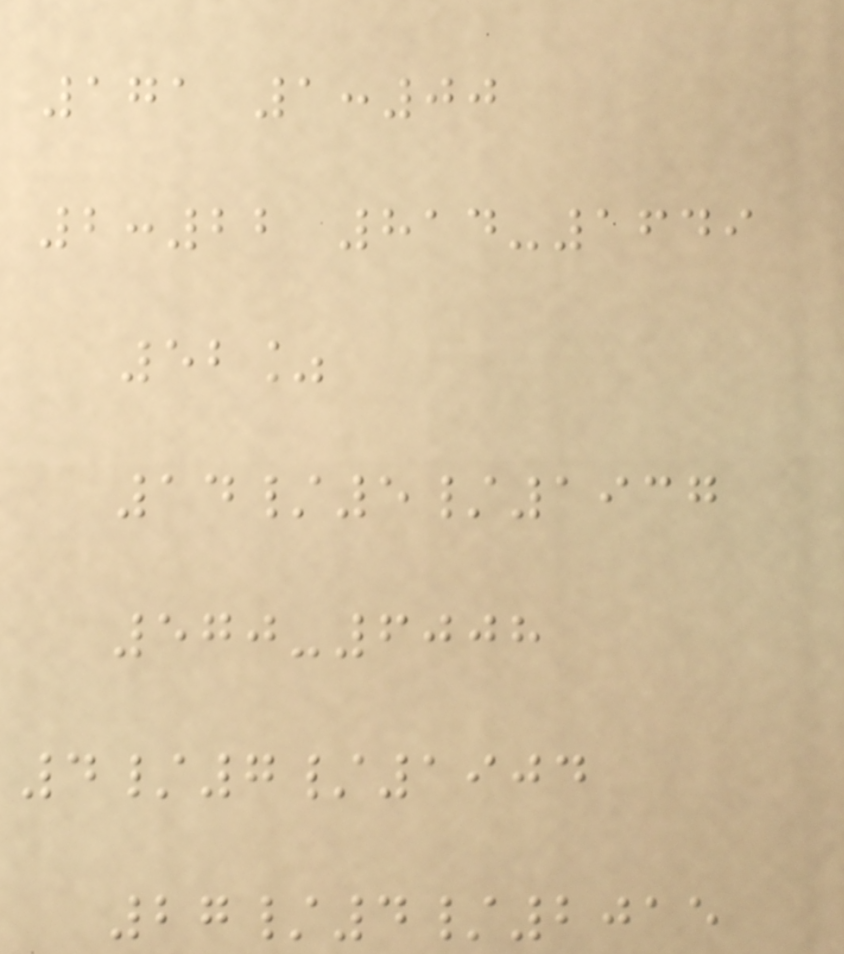171 1:00
2:22 814-1649
52%
14/5/1937
570-6008
4/7/1904
27/4/2015
